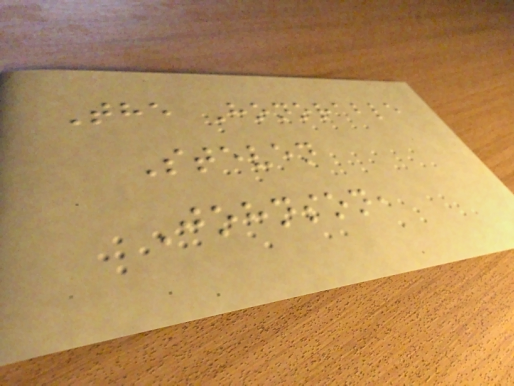The Honorable
Steven
Johnson,
